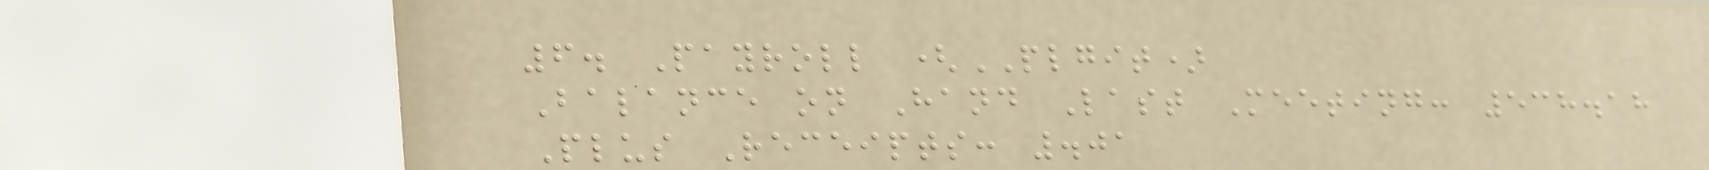6. Payroll (PLGIT)
Balance on Hand Last Meeting: 538.18
Plus Receipts: .01
